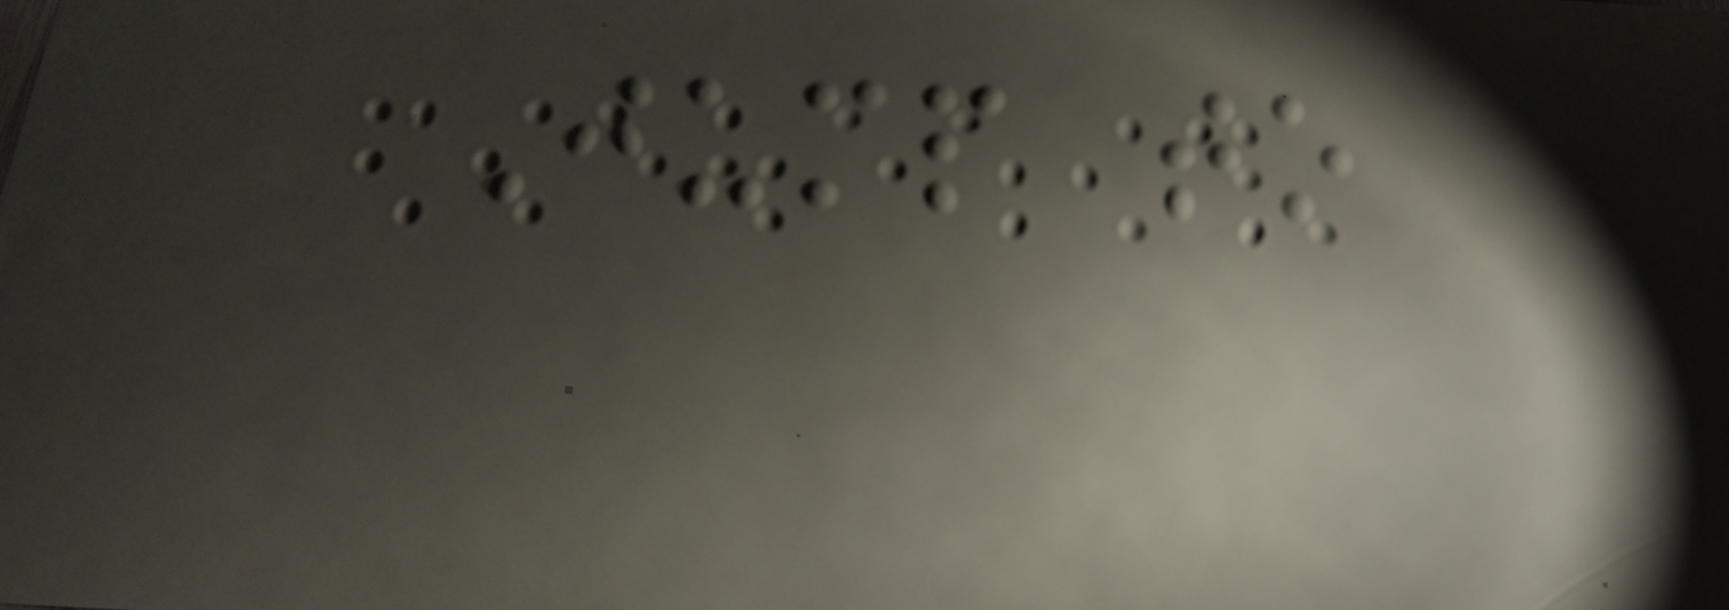Jump to
